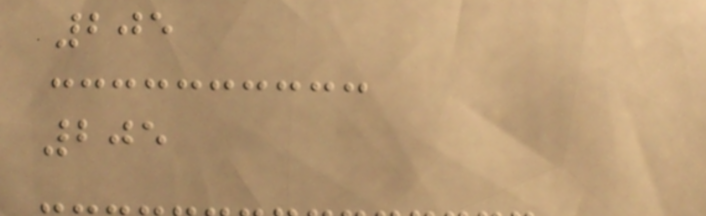205
205
